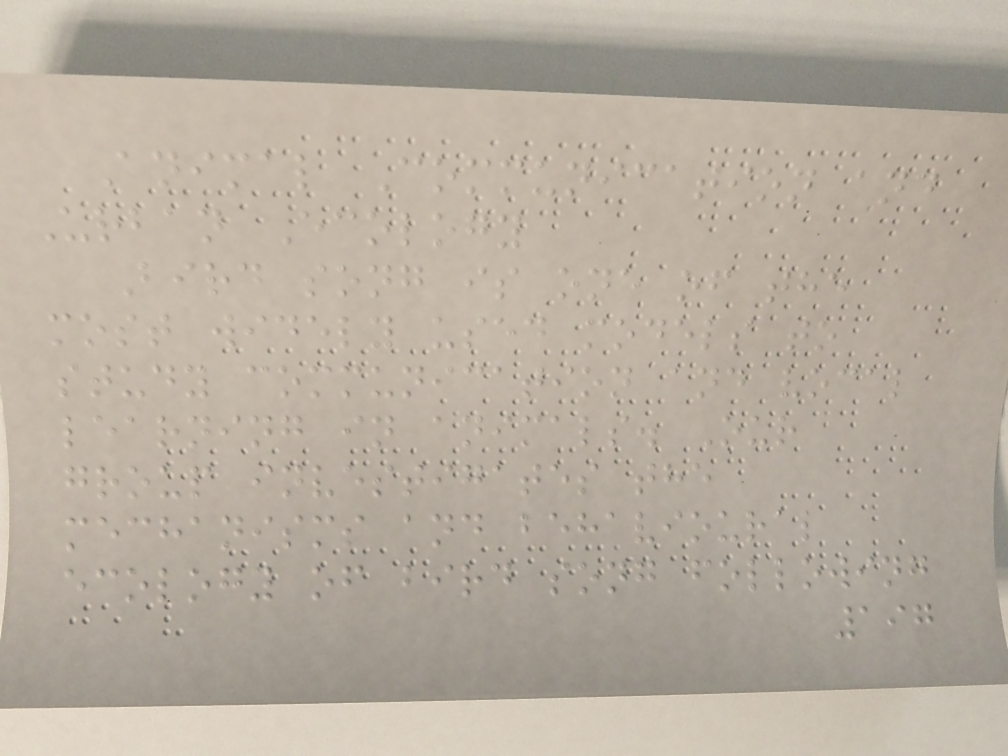Animal Communication and
Urban Ecology
Bird song is one of the
most widely used models to
study communication and vocal
learning in animals. Our
group investigates the
mechanisms and behavioural
ecology of bird song following
197
